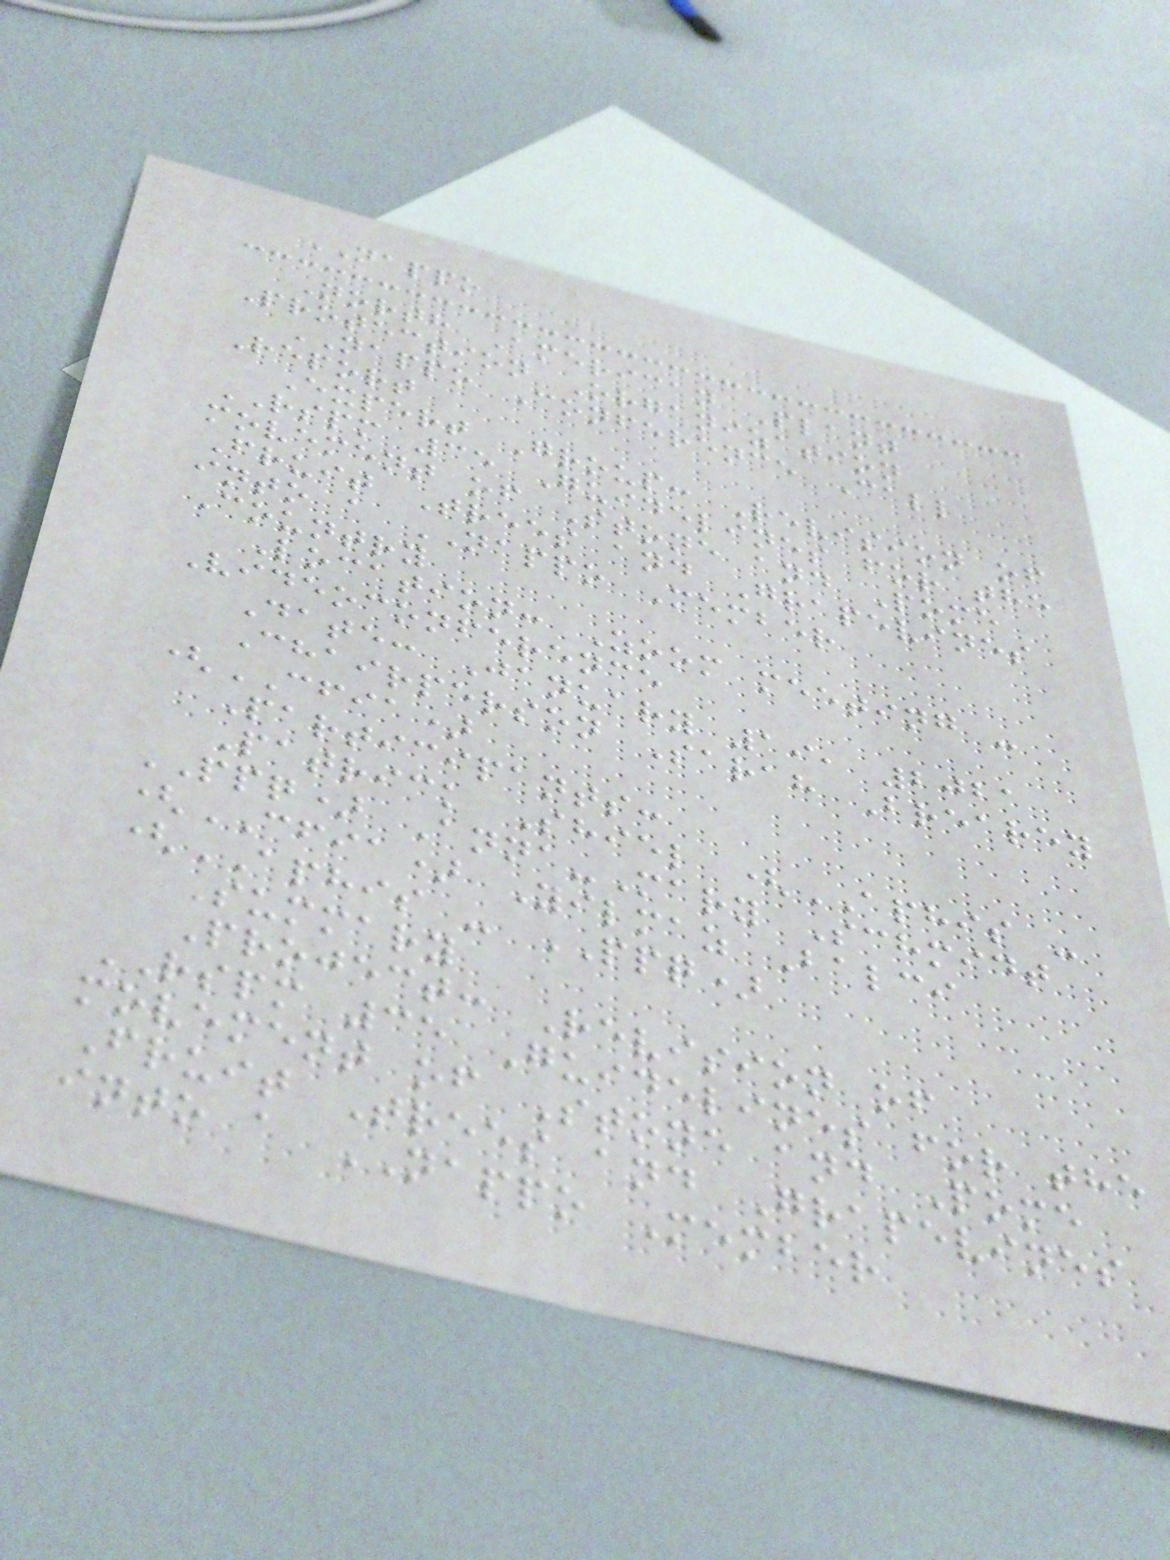NAPPO
North American Plant
Protection Organization
NAPPO Conference Call
Report
Expert Group: Revision of
RSPM 35 Guidelines for the
movement of Stone and Pome
Fruit Trees and Grapevines
into a NAPPO Member
Country
Location: Zoom meeting -
Videoconference
Date: January 19, 2021
Chairperson Sarah Brearey
(CFIA)
Participants:
Patrick Shiel (APHIS -
PPQ) Anna-Mary Schmidt
(CFIA) Yilmaz Balci
(APHIS - PPQ)
Summary
Project: Revision of
RSPM 35 Guidelines for the
movement of Stone and Pome
Fruit Trees and Grapevines
into a NAPPO Member
